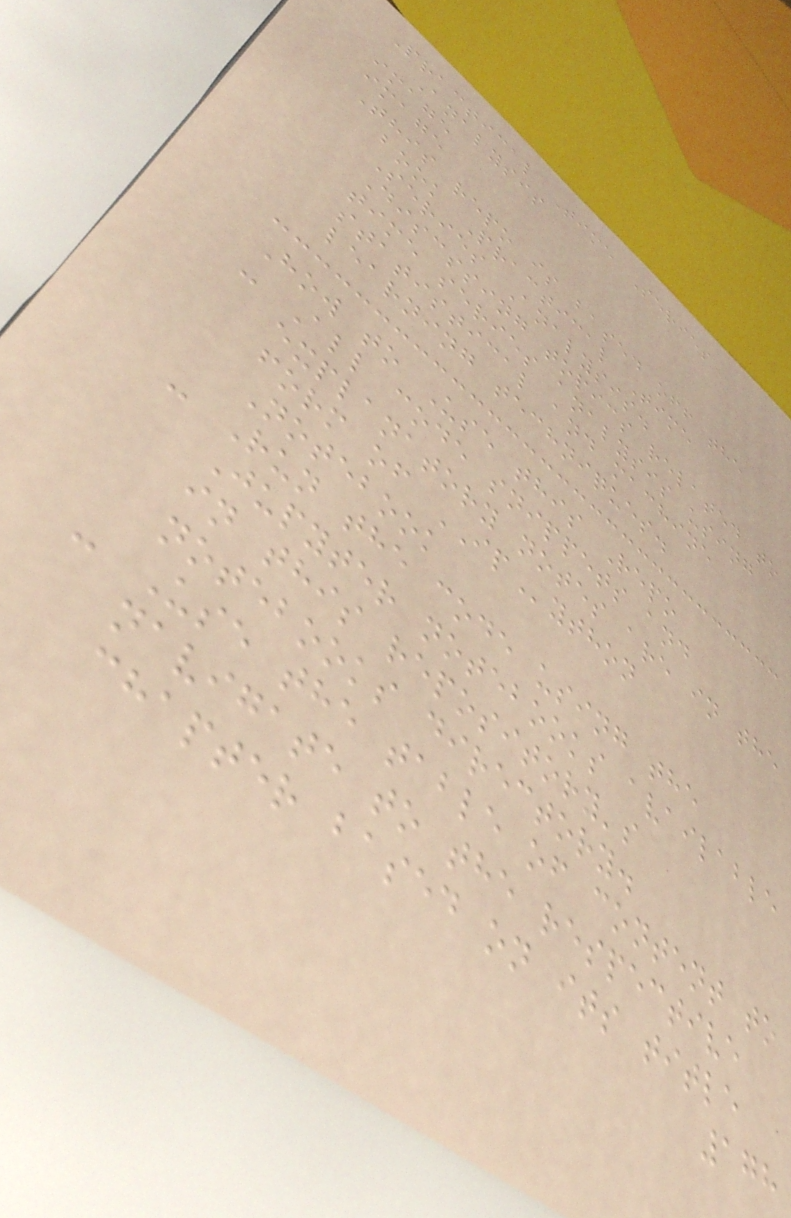Practical Time Series
Analysis
image
image
This repo is based off the
book Practical Time
Series Analysis.
Discssing topics related to
time series analysis using
statistical and machine
learning techniques.
How to Use this Repo
- All code snippets and
explanatory notes are in the
form of IPython
Notebook
- Run the code using the
Jupyter notebooks available
in this repository's
notebooks directory.
- Use the table of content to
navigate to the respective
chapter based on its title
178
